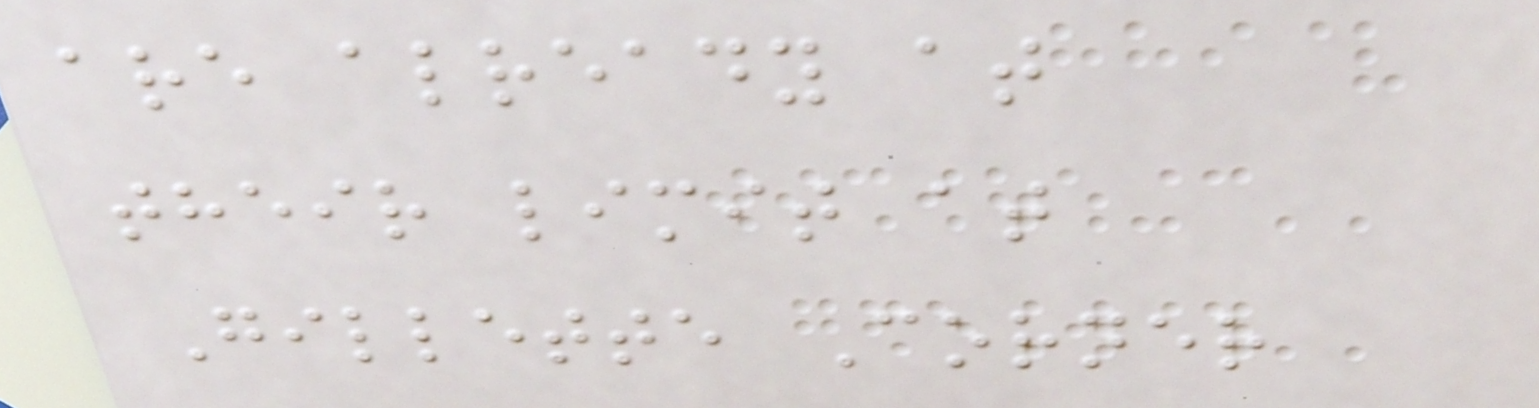are already at
their limit at
Gillette Corner
